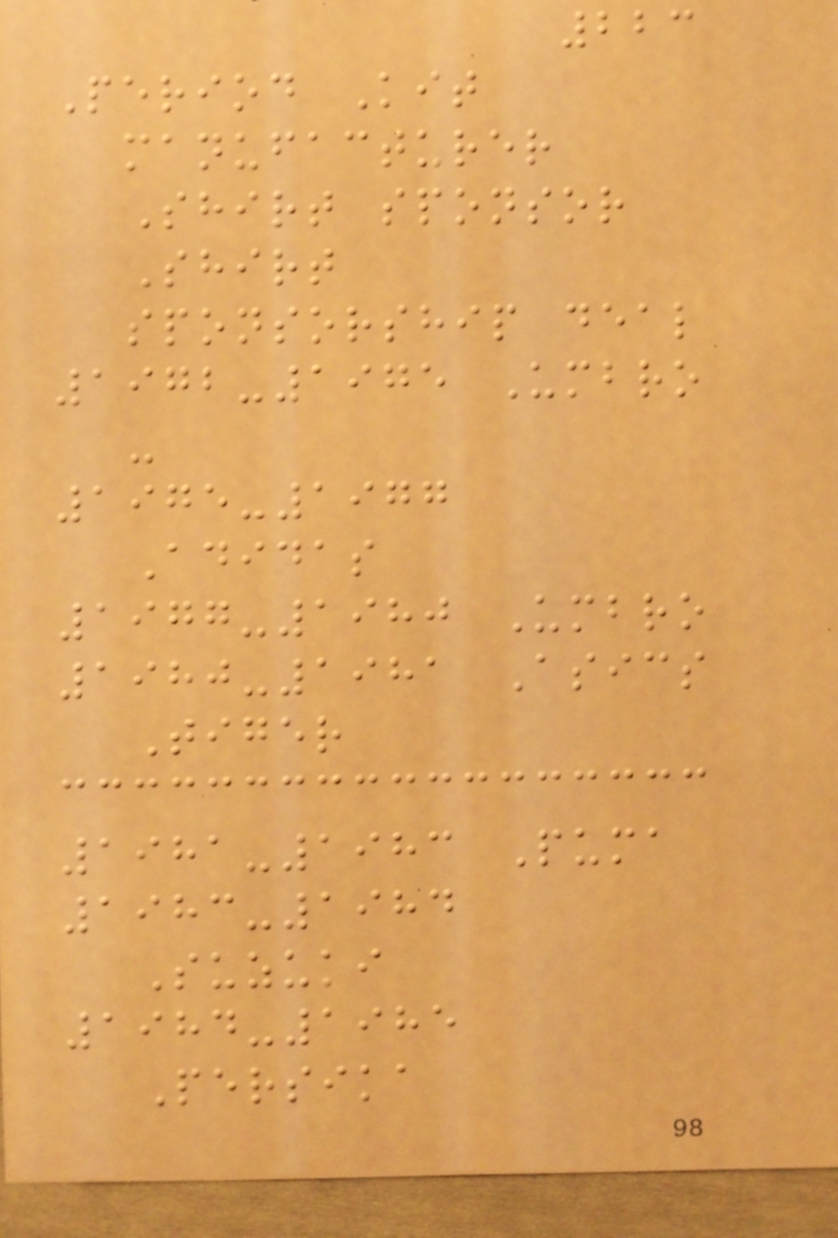223
Period Kit
manufacturer
Shirt sponsor
Shirt
sponsorship deal
1972-1975 Umbro
-
1975-1977
Adidas
1977-1980 Umbro
1980-1981 Asics
Tiger
1981-1983 Puma
1983-1984
Suzuki
1984-1985
Persika
